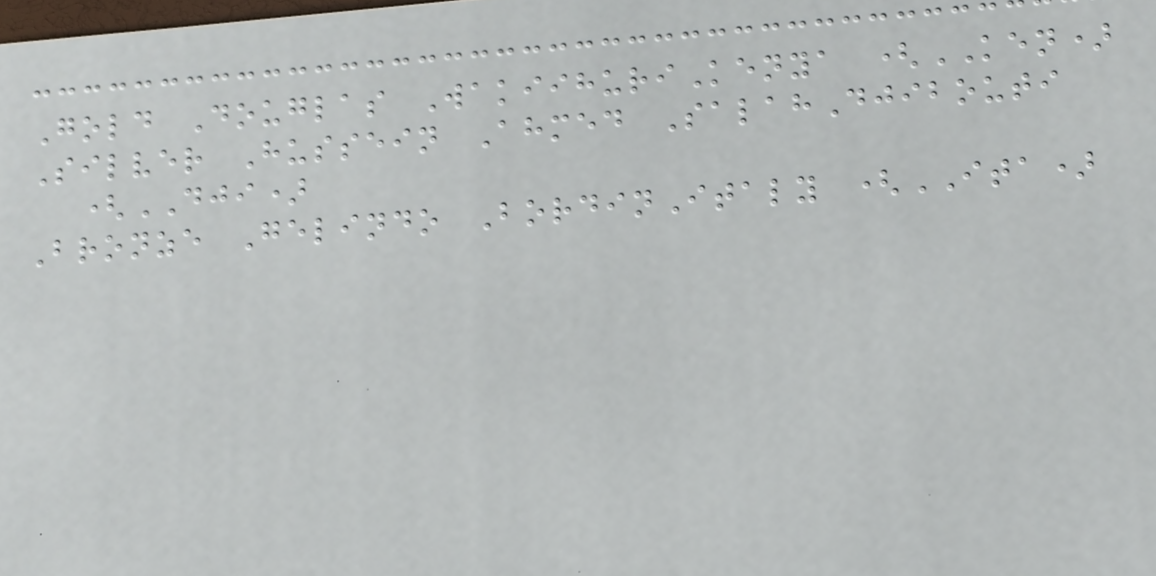Gold Douglas WakiihuriKenya (KEN)
Silver Hussein Ahmed SalahDjibouti
(DJI)
Bronze Gelindo BordinItaly (ITA)
